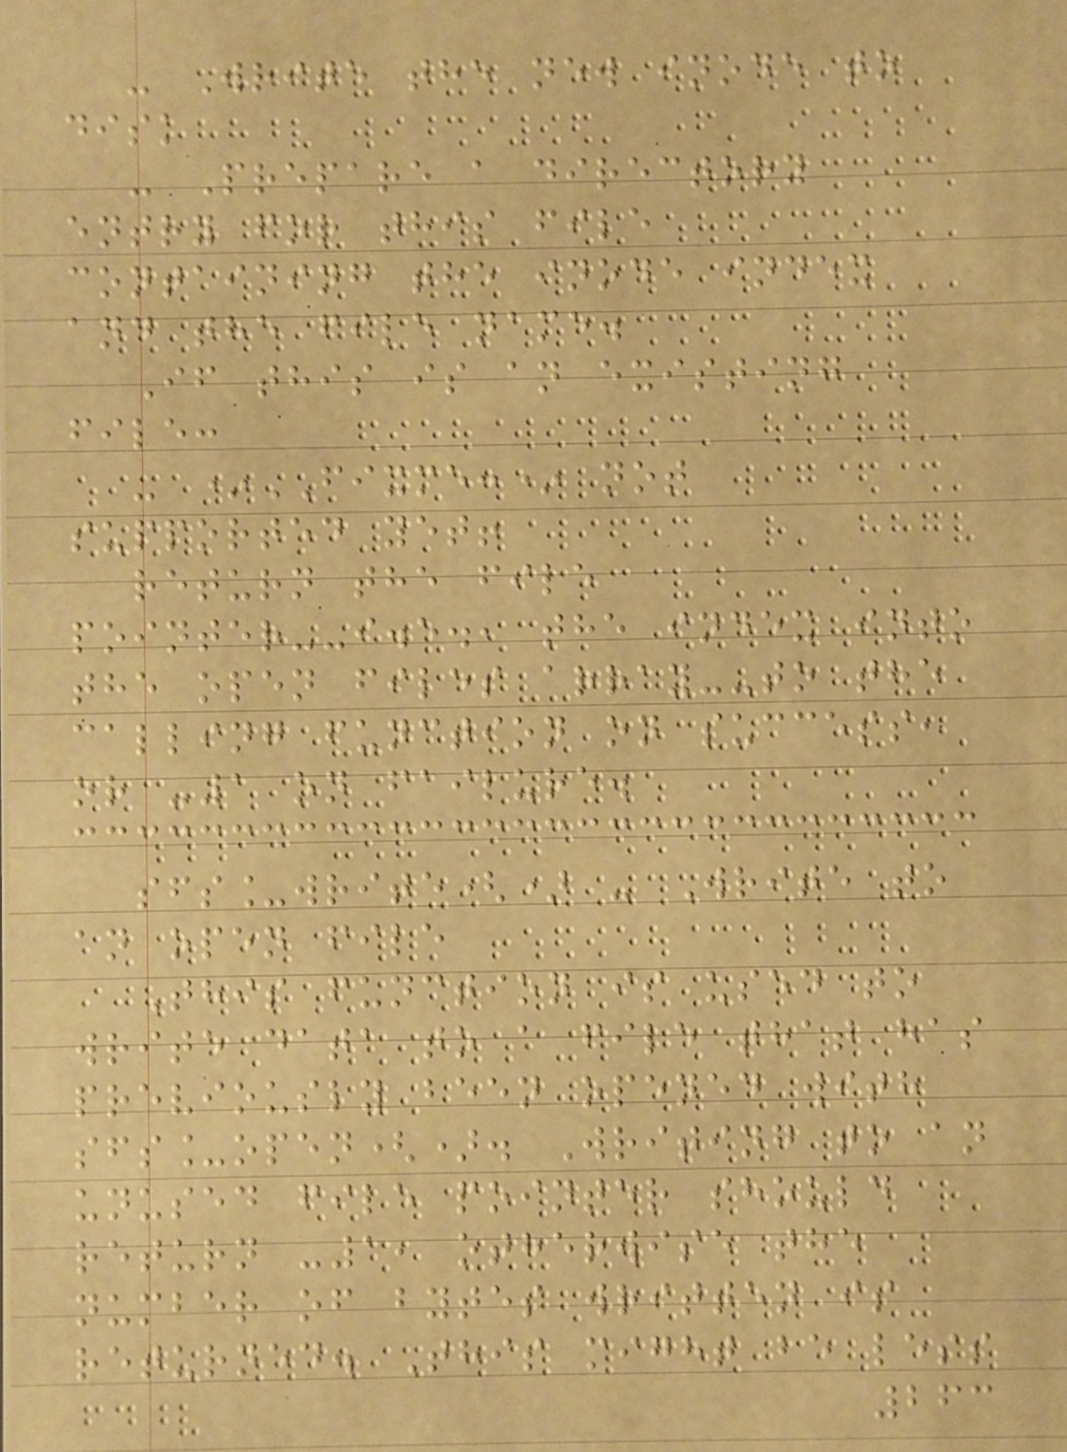- Write the new inode to
disk
- Prepare a directory
entry for this file
containing the inode index
and the file name.
If this is an existing
file:
- *FIXME:* not
supported yet!
return the file
pointer--i.e., the index into
the open files array--to the
calling function on success,
or -1 on failure.
sfs_write() - Write to
an open file
This function is used to
write data to a file that has
previously been opened with
sfs_open(). Writing to an
unused file pointer should
return -1, otherwise the
number of bytes written is
returned. This might be less
263
